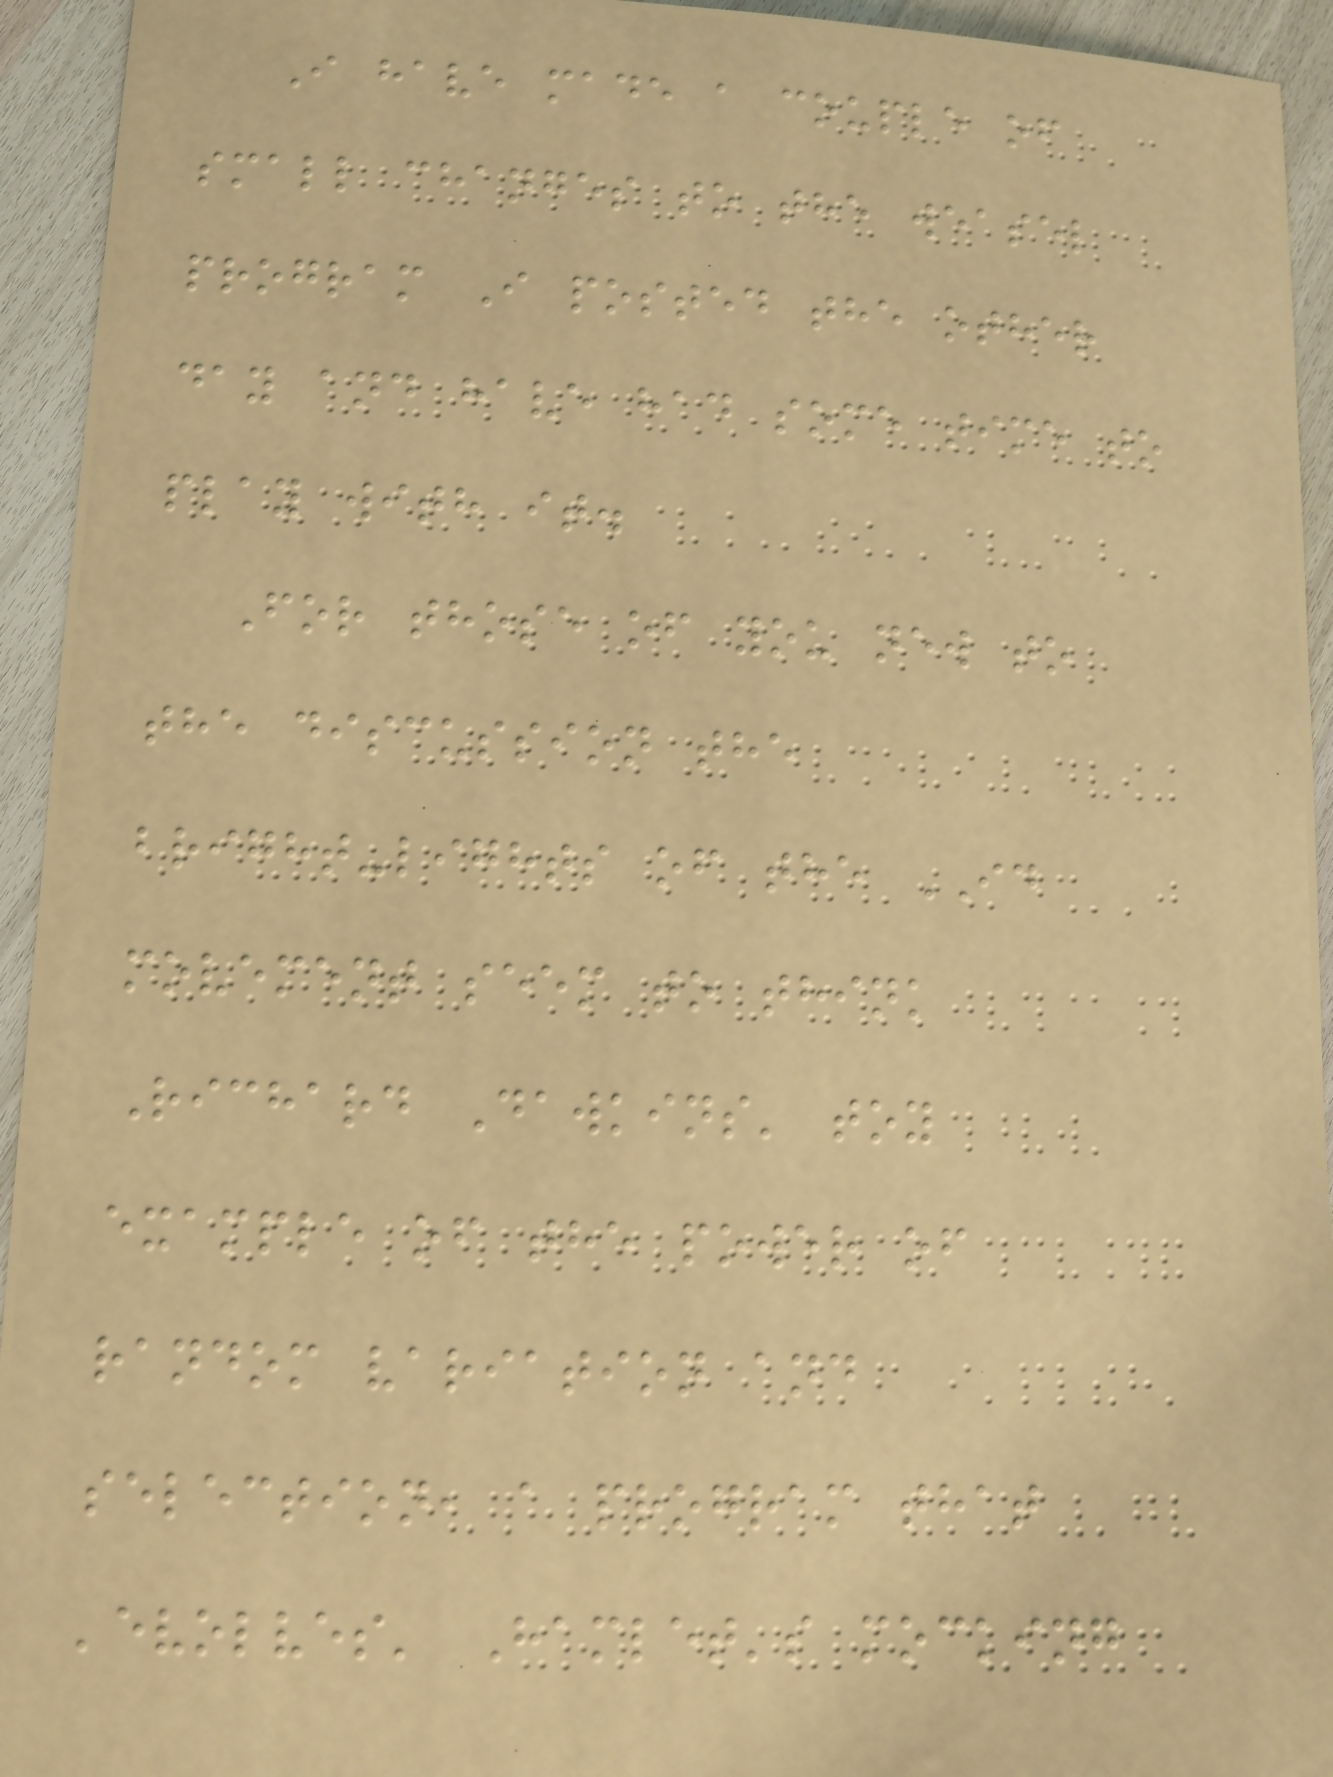I have made a couple of
small changes to the weasel
program I posted the other
day and have had some time to
play with it.
For those of you new to
the discussion the
bright-lights of the ID
movement seem to think
Richard Dawkins' toy
example of the power of
random variation and
selection, a program that
'evolves' Hamlet's mocking
